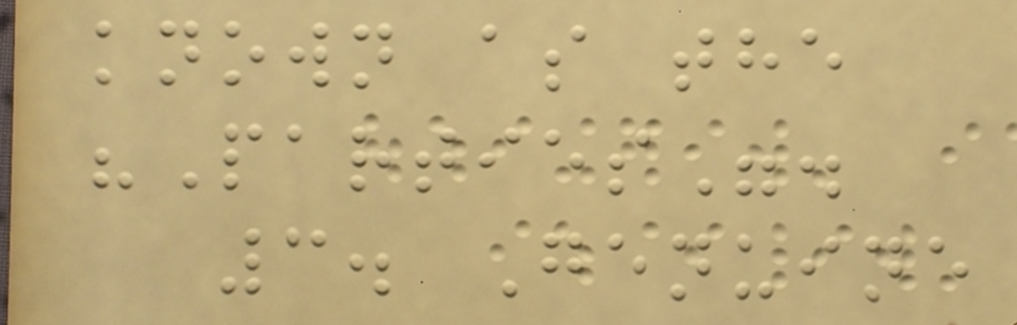known as the
"Parties".
3. Genuine
